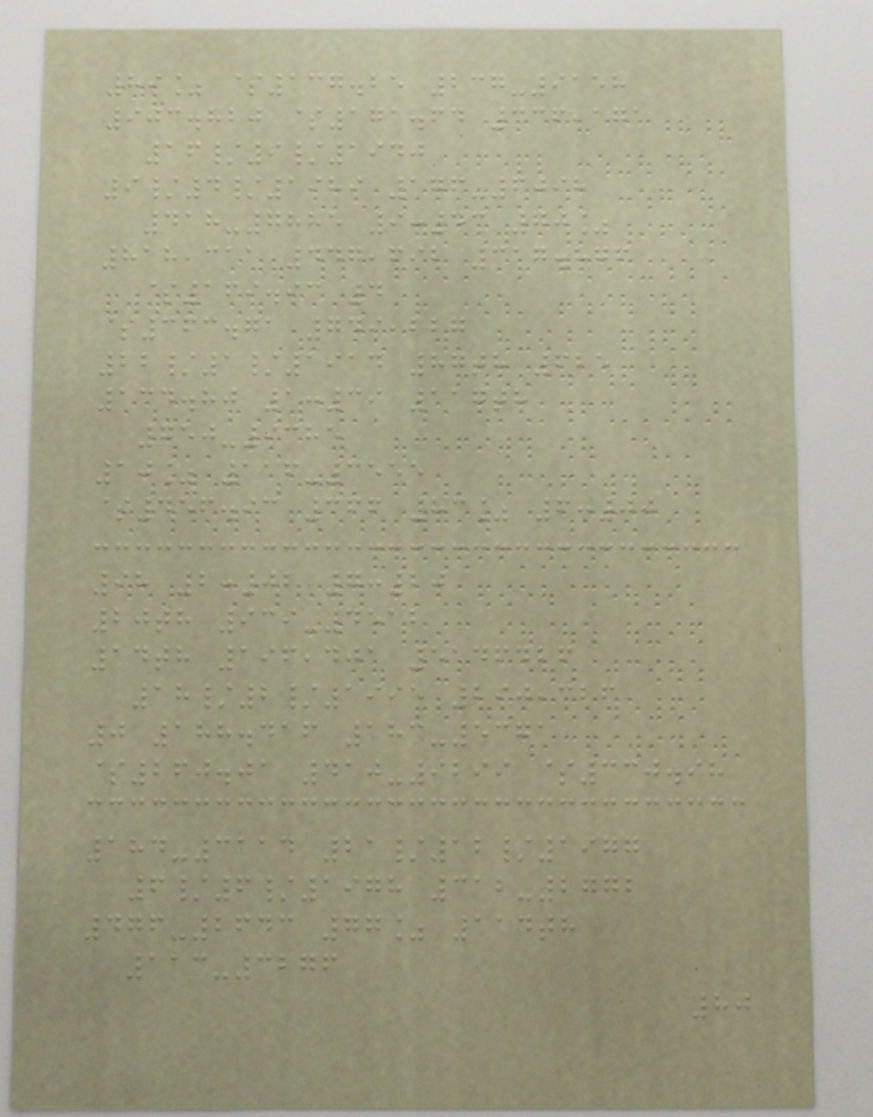89% $137.25 237-9158
903.820 $171.64 336,171
16/9/1940
9/4/1989 176-6098
418-7885 9:43 70%
818,311 447,692 317.876
$169.93 4
$363.71 749,227
22/1/1914 87th 625
134.80 1:39 117th
750-9385
10% 116-3555
$456.93 366 83% 6:00
98 2:02 7:20
20th 939-4512
14th 196,401 5146426
18/2/1995 290,326
0 188.416 183-5371
$260.01 410-9299 $330.98
184-3114 21/12/1977
6/6/1978 312-2772
476-2643 77% 114th
113-3276
80
